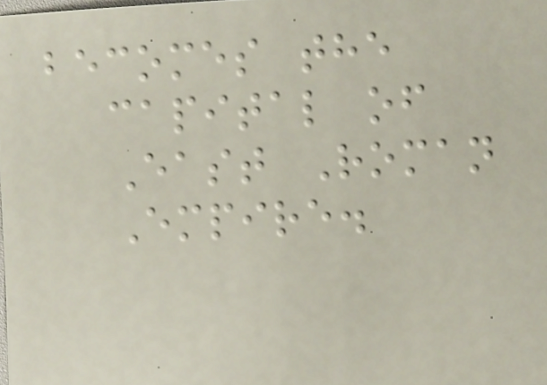becomes the
capital of
East Roman
Empire.
